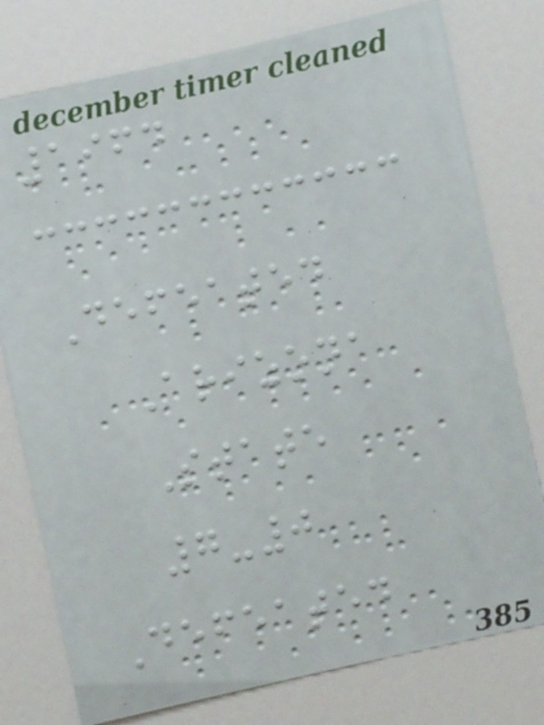1964
Defeated
Arizona
State
7-0
Defeated
